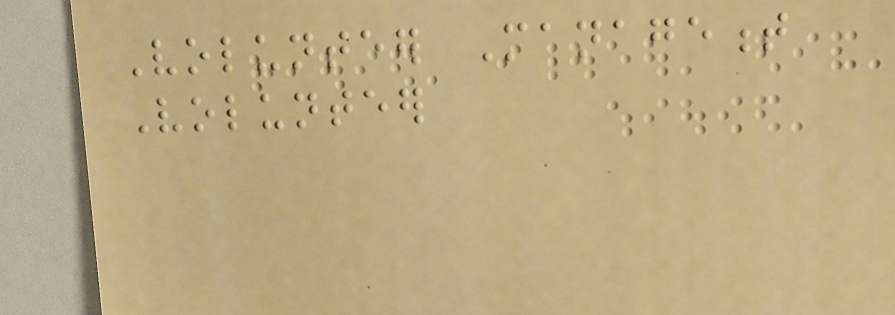Volunteer Management
Volunteer
